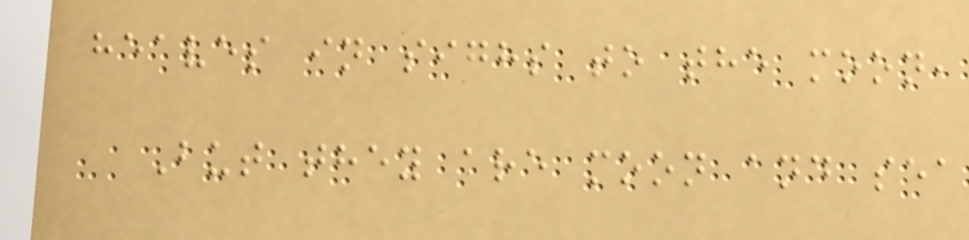heaves in sighs to the moon,
But they are moon and sea
